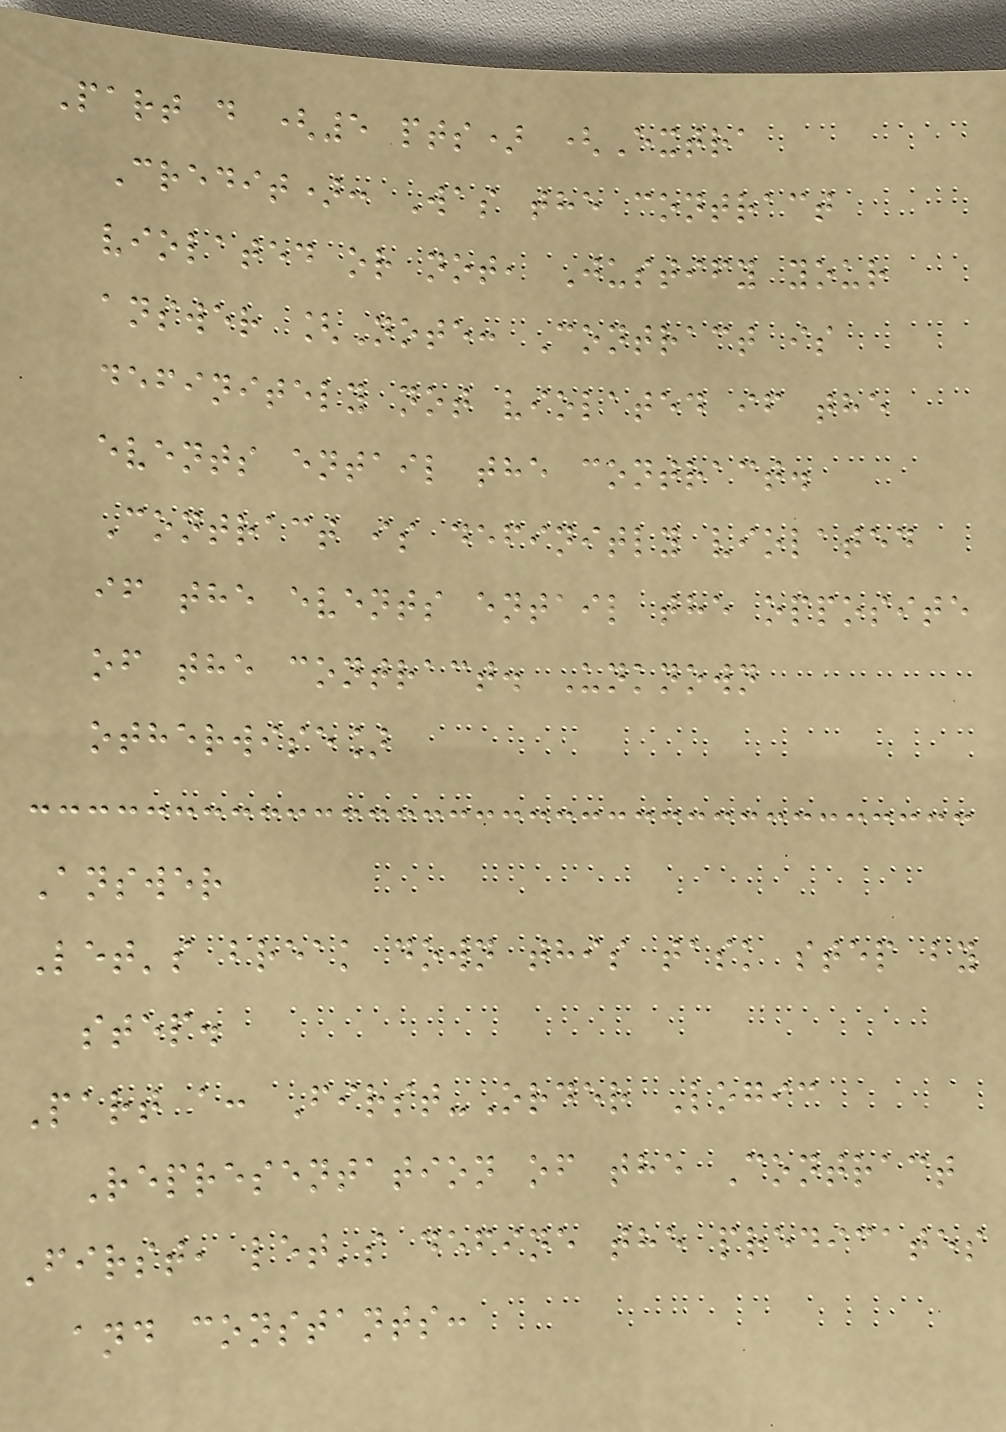Part d (5 pts) (Extra
Credit): Was the contract
violated or not, Justify your
answer [Note: Contract is
definitely not violated if the
events entail the contract.
Contract is definitly violated
if the events entail the opposite
of the contract. Unknown
otherwise]
Answer
Let's break down this task step by
step.
Part a: First-Order Logic
Representation of the Contract
First, let's define the predicates
and constants:
